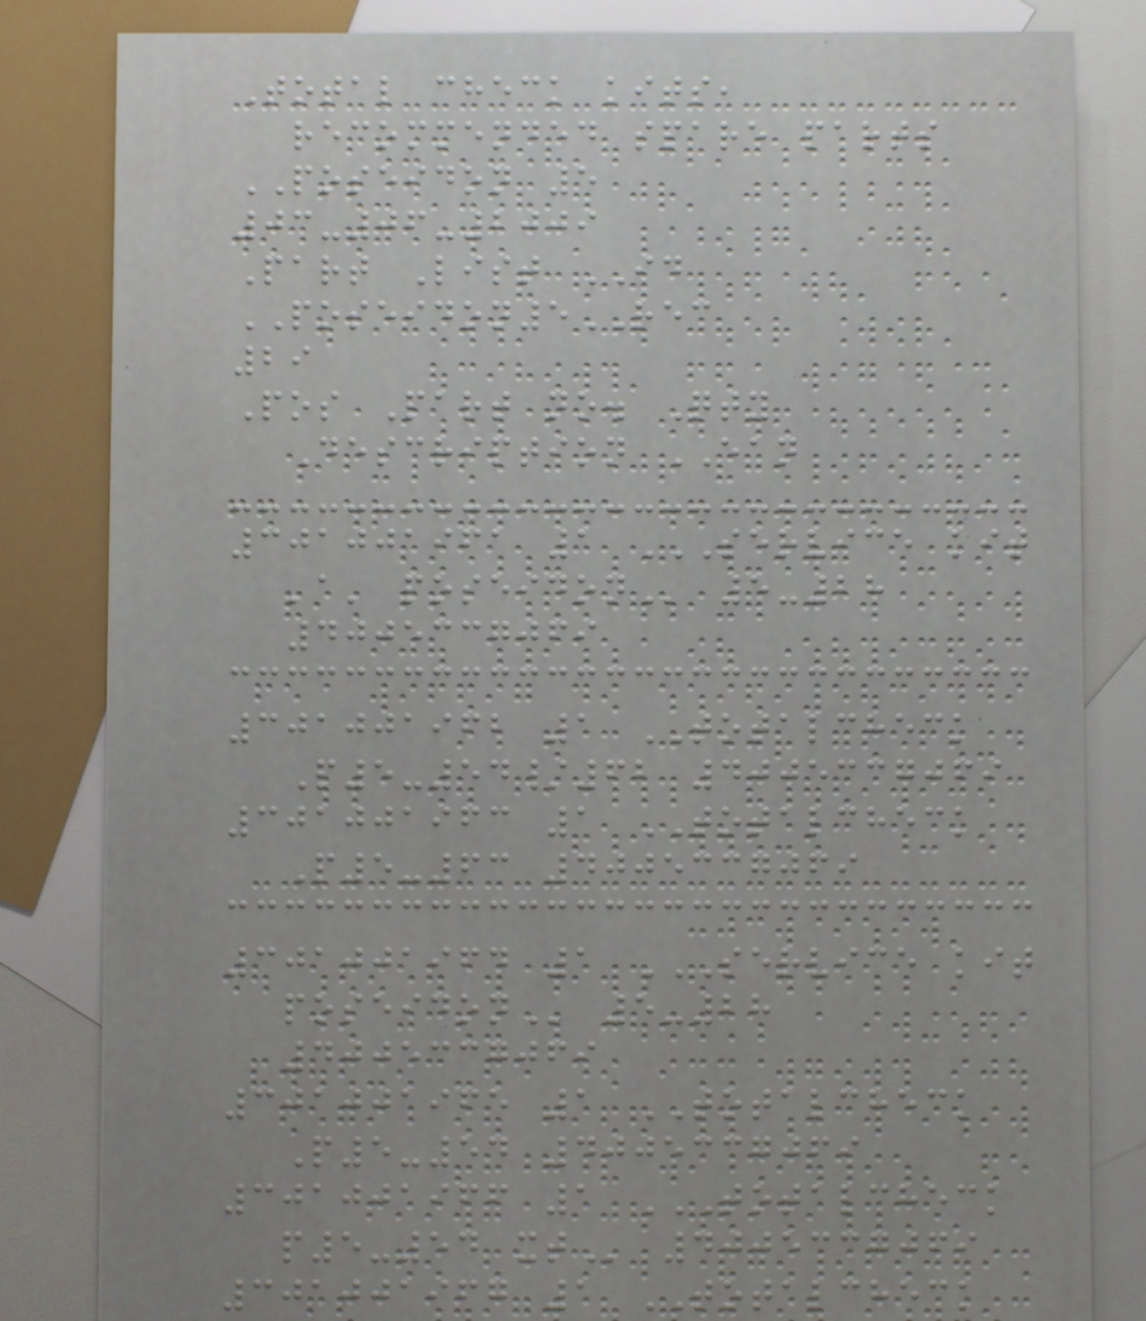Total check kits,
recommended spare parts
POSEIDON 5
03-06-2009
Part List ID
POSEIDON5REC
29
Pos Part no. Qty
Description EAN
301001961 1 SERVICE KIT
'A' POSEIDON 5-28
4005337069
301001962 1 TOTALCHECK
P5-54/62 4005337069
301001963 1 TOTALCHECK
P5-63 4005337069
301001964 1 SERVICE KIT
POSEIDON 5-28
4005337069
301001965 1 TOTALCHECK
P5-54 4005337069
301001966 1 TOTALCHECK
P5-54 XT 4005337069
301001967 1 TOTALCHECK
